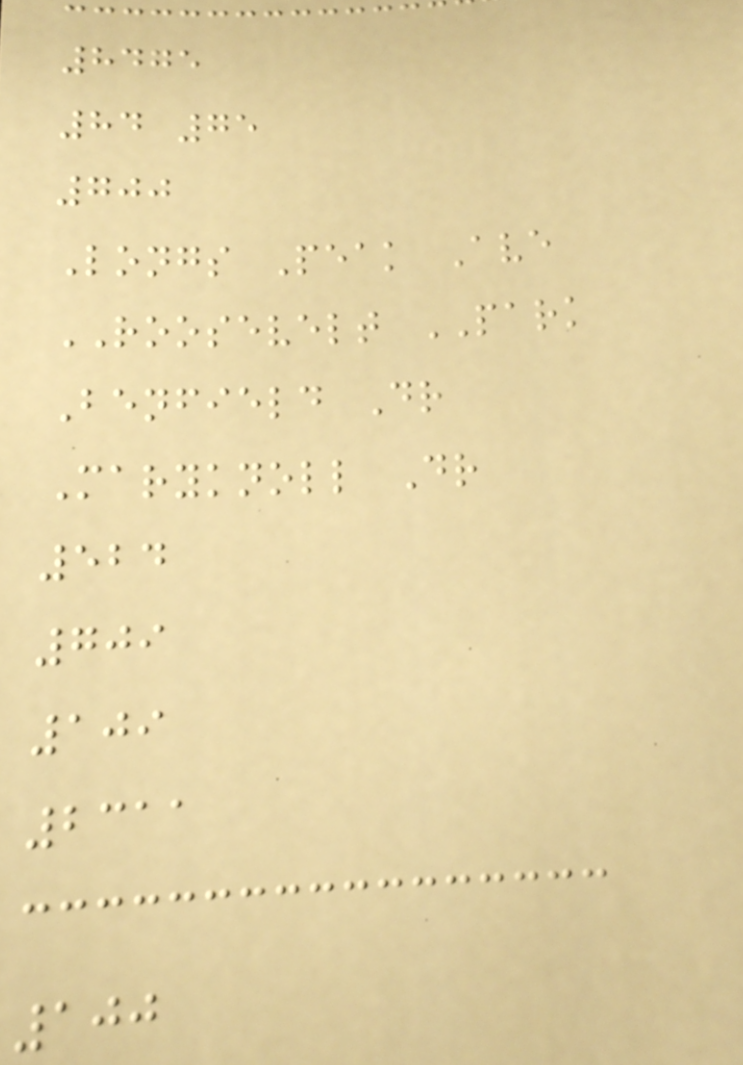8475
84 75
700
Longs Peak Ave
ROOSEVELT PARK
Benfield Dr
Maryknoll Dr
524
709
109
2311
100
